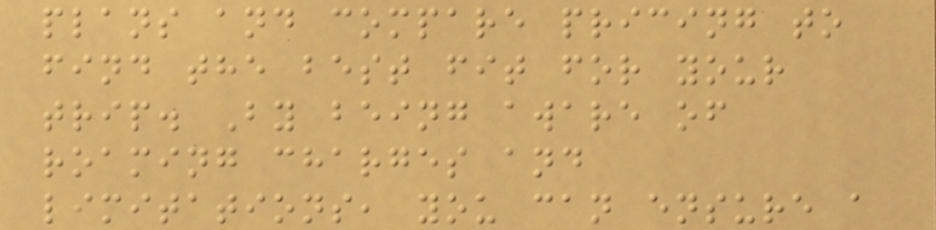plans and compare pricing to
find the best fit for your
trip. By being aware of
roaming charges and
limitations, you can ensure a
